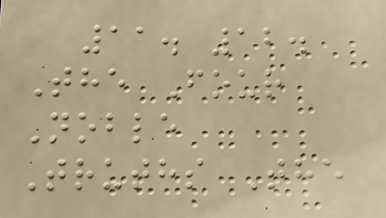11. 12.
The Four
Noble
Truths The
